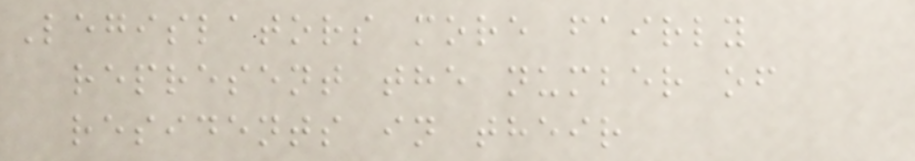Legislators more fairly
represent the number of
residents in their
